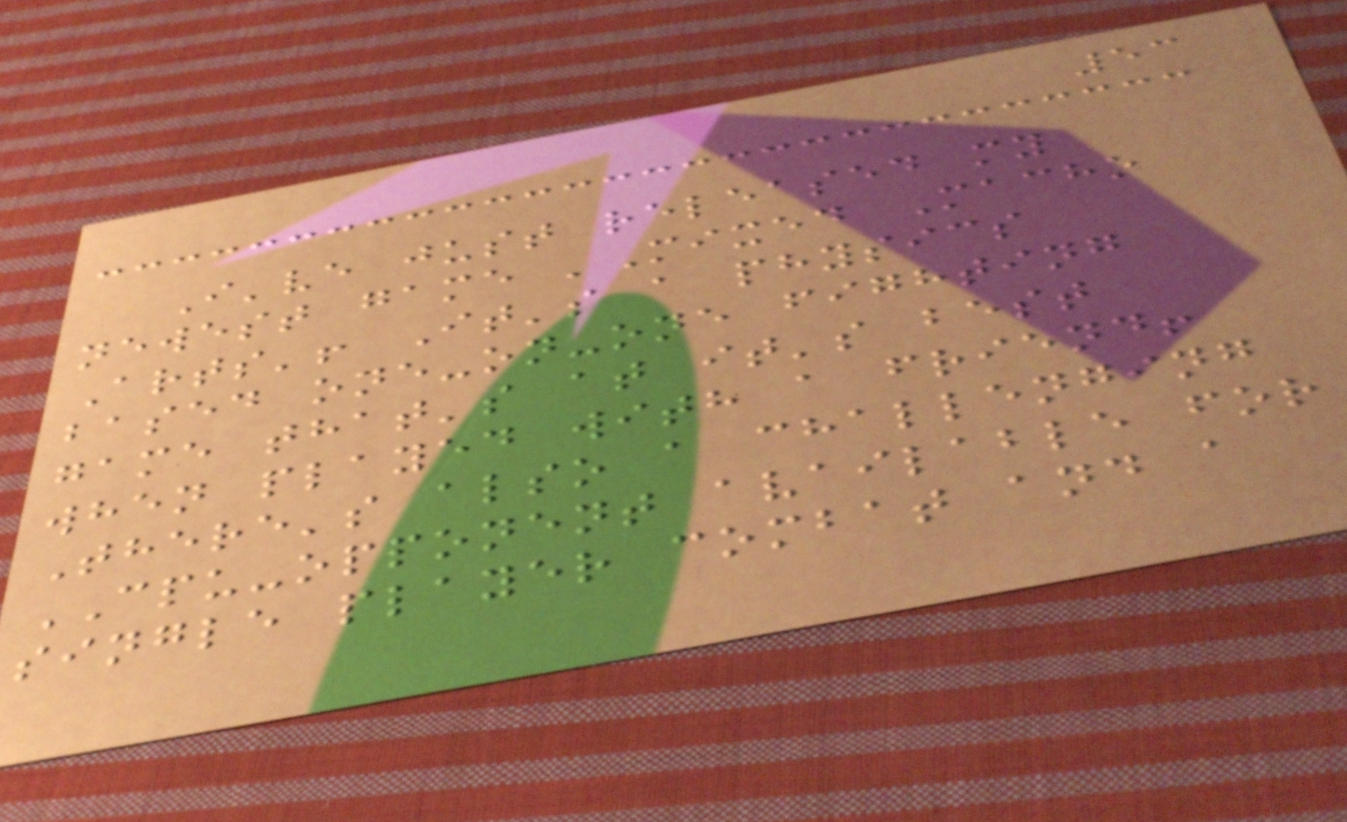53
I've just released my
newest game 'Mixed Macho
Arts'! It's a physics
based one-on-one fighting
game that's at it's best
when played with a friend!
There's also a challenging
CPU-opponent available for
single player combat and a
